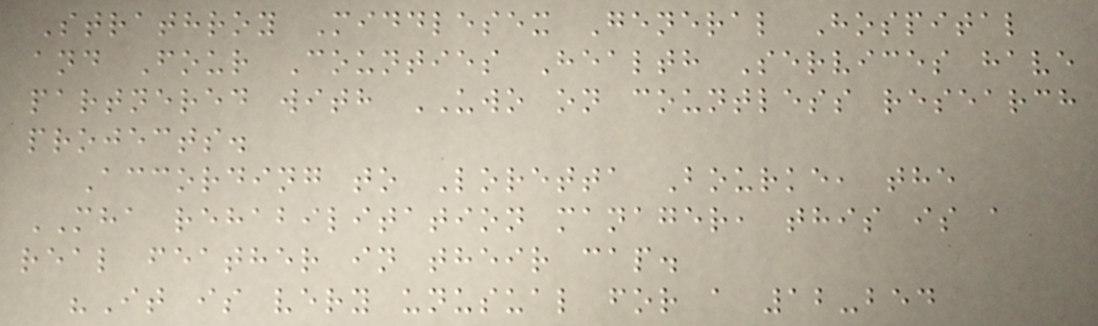Strathroy Middlesex General Hospital
and Four Counties Health Services have
partnered with UWO on countless research
projects.
According to Loretta Bourke, the
MHA rehabilitation manager, this is a
real feather in their cap.
"It is very unusual for a 12-bed
